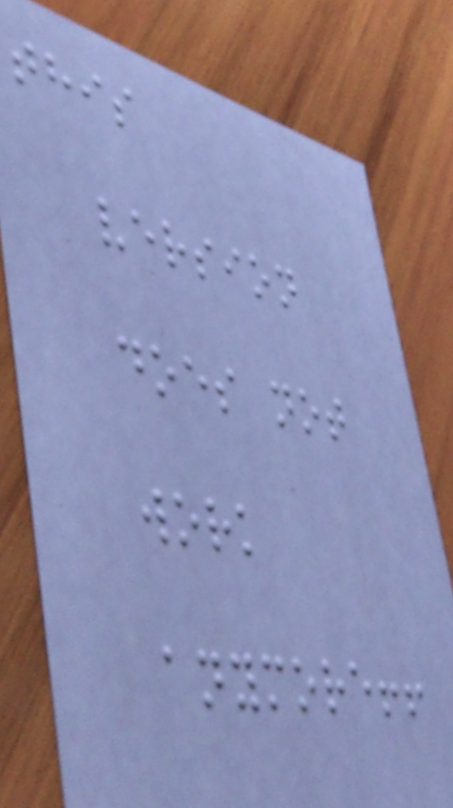this
version
does not
work
anymore!!
